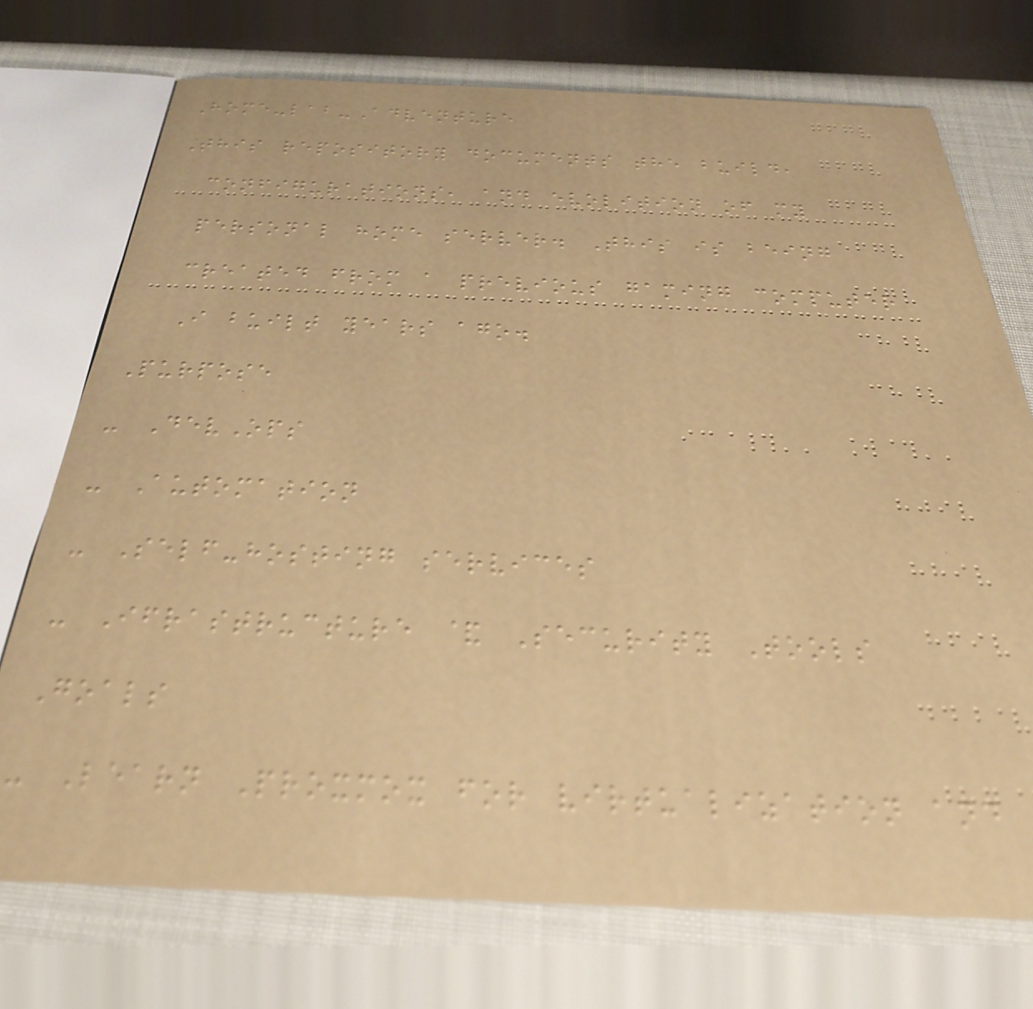Home-lab-Adventure
This repository documents the build,
configurations, and evolition of my
personal home server. This is being
created from a previous gaming computer
I built years ago.
Purpose
- DevOps
- Automation
- Self-hosting services
- Ifrastructure & Security Tools
Goals
- Learn Proxmox for virtualization and
